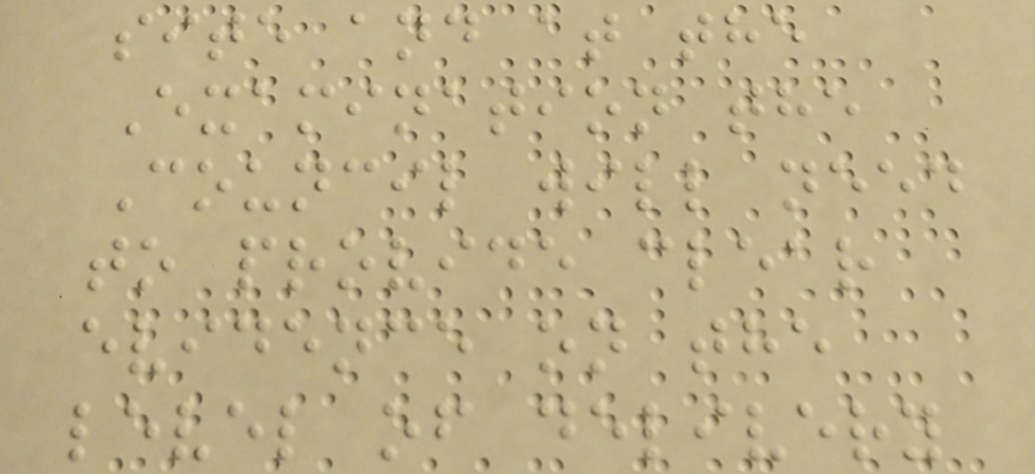site and at the
Examination the
Council will need
to provide clear
evidence on the
level of delivery
